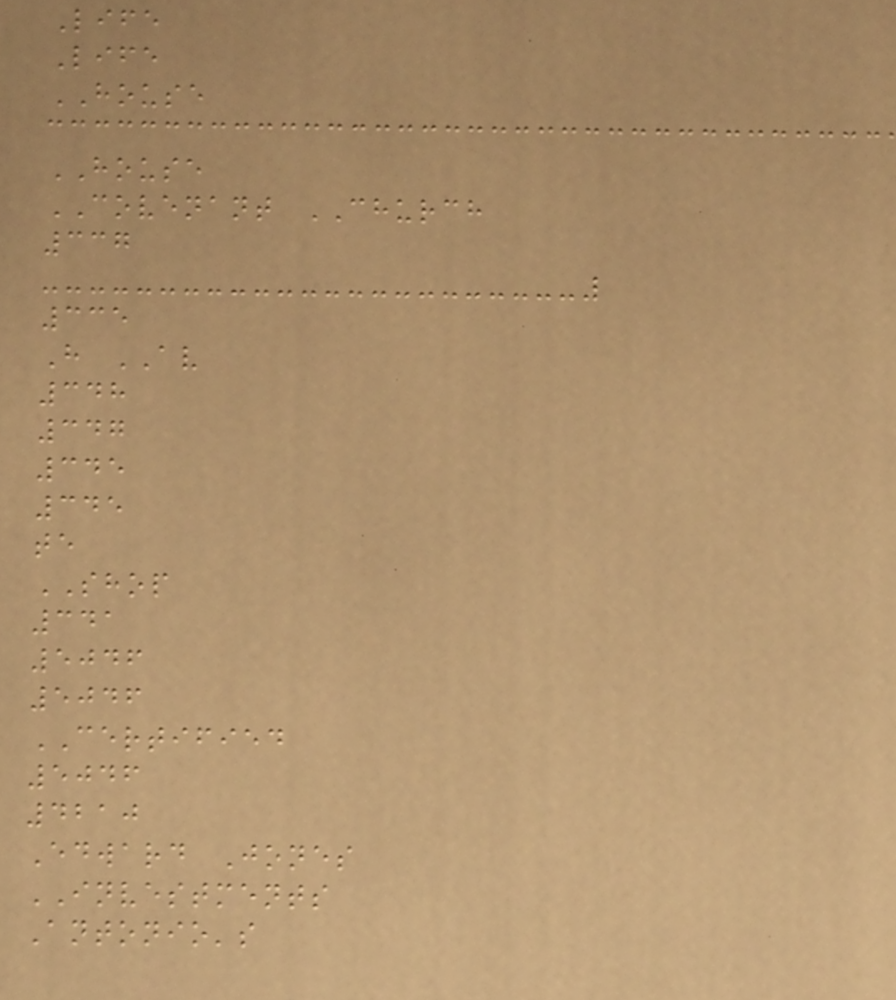Life
Life
HOUSE
HOUSE
COVENANT CHURCH
337
335
H AV
348
347
345
345
te
SHOP
341
5046
5046
CERTIFIED
5046
4210
Edward Jones
INVESTMENTS
Antonio's
